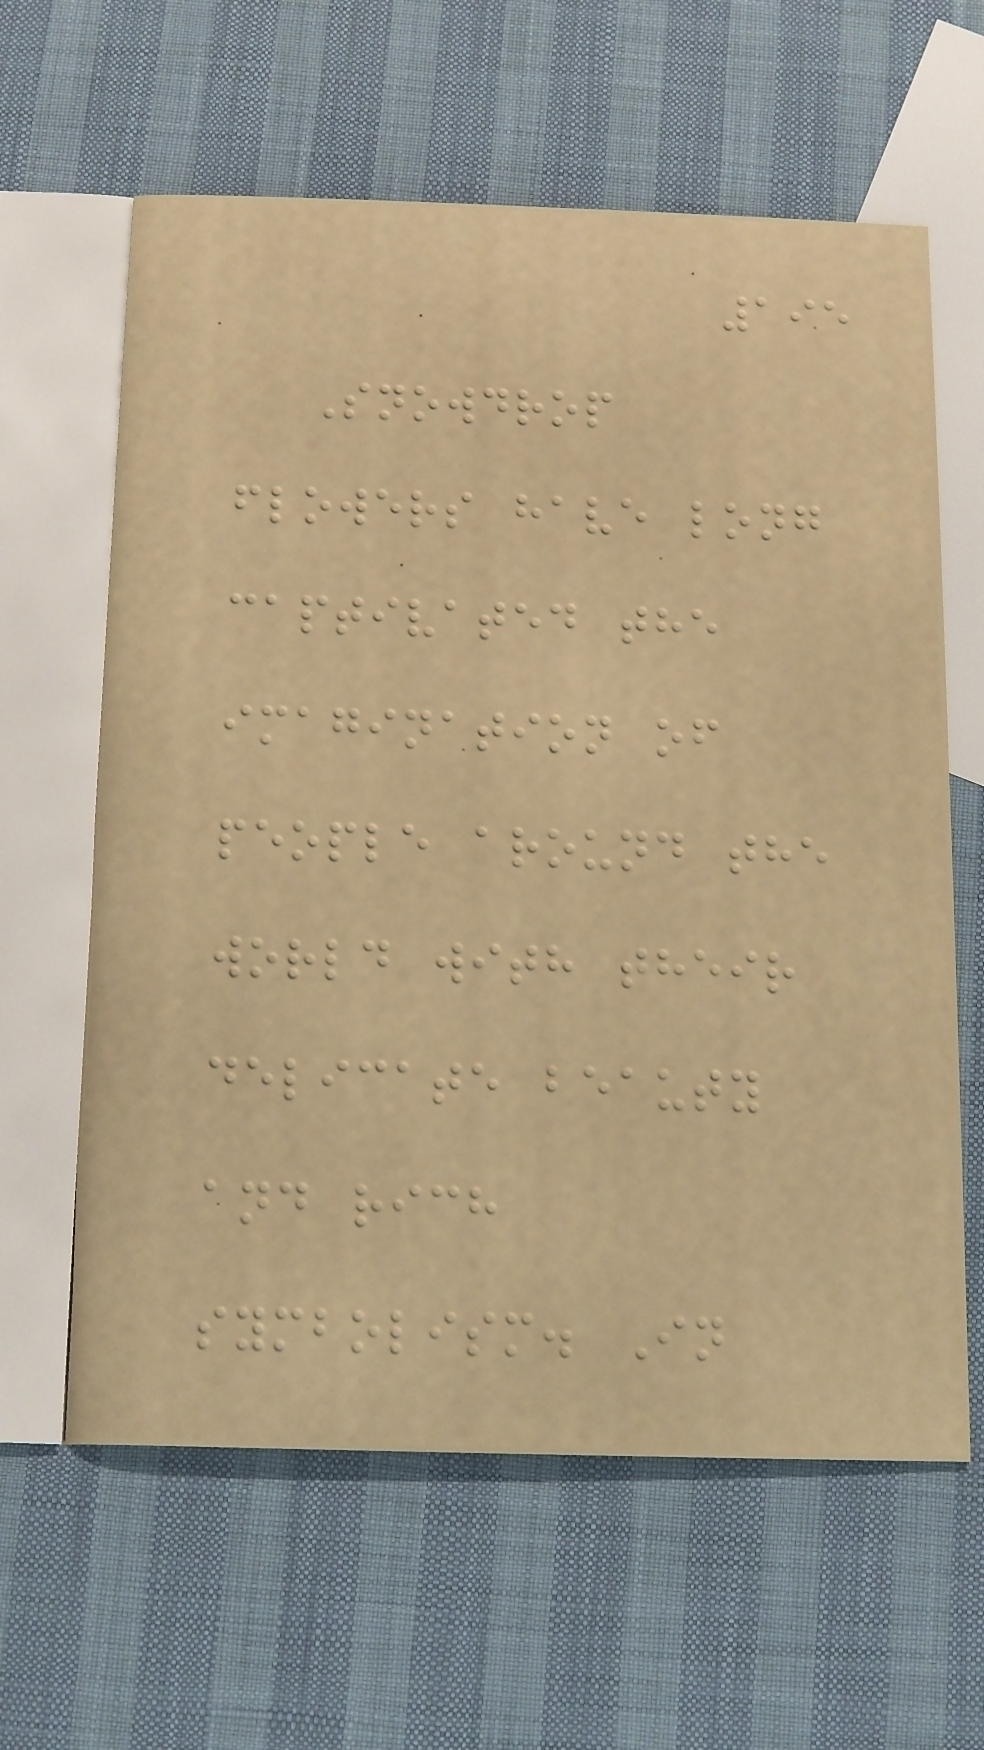195
Snowdrop
flowers have long
captivated the
imagination of
people around the
world with their
delicate beauty
and rich
symbolism. In
